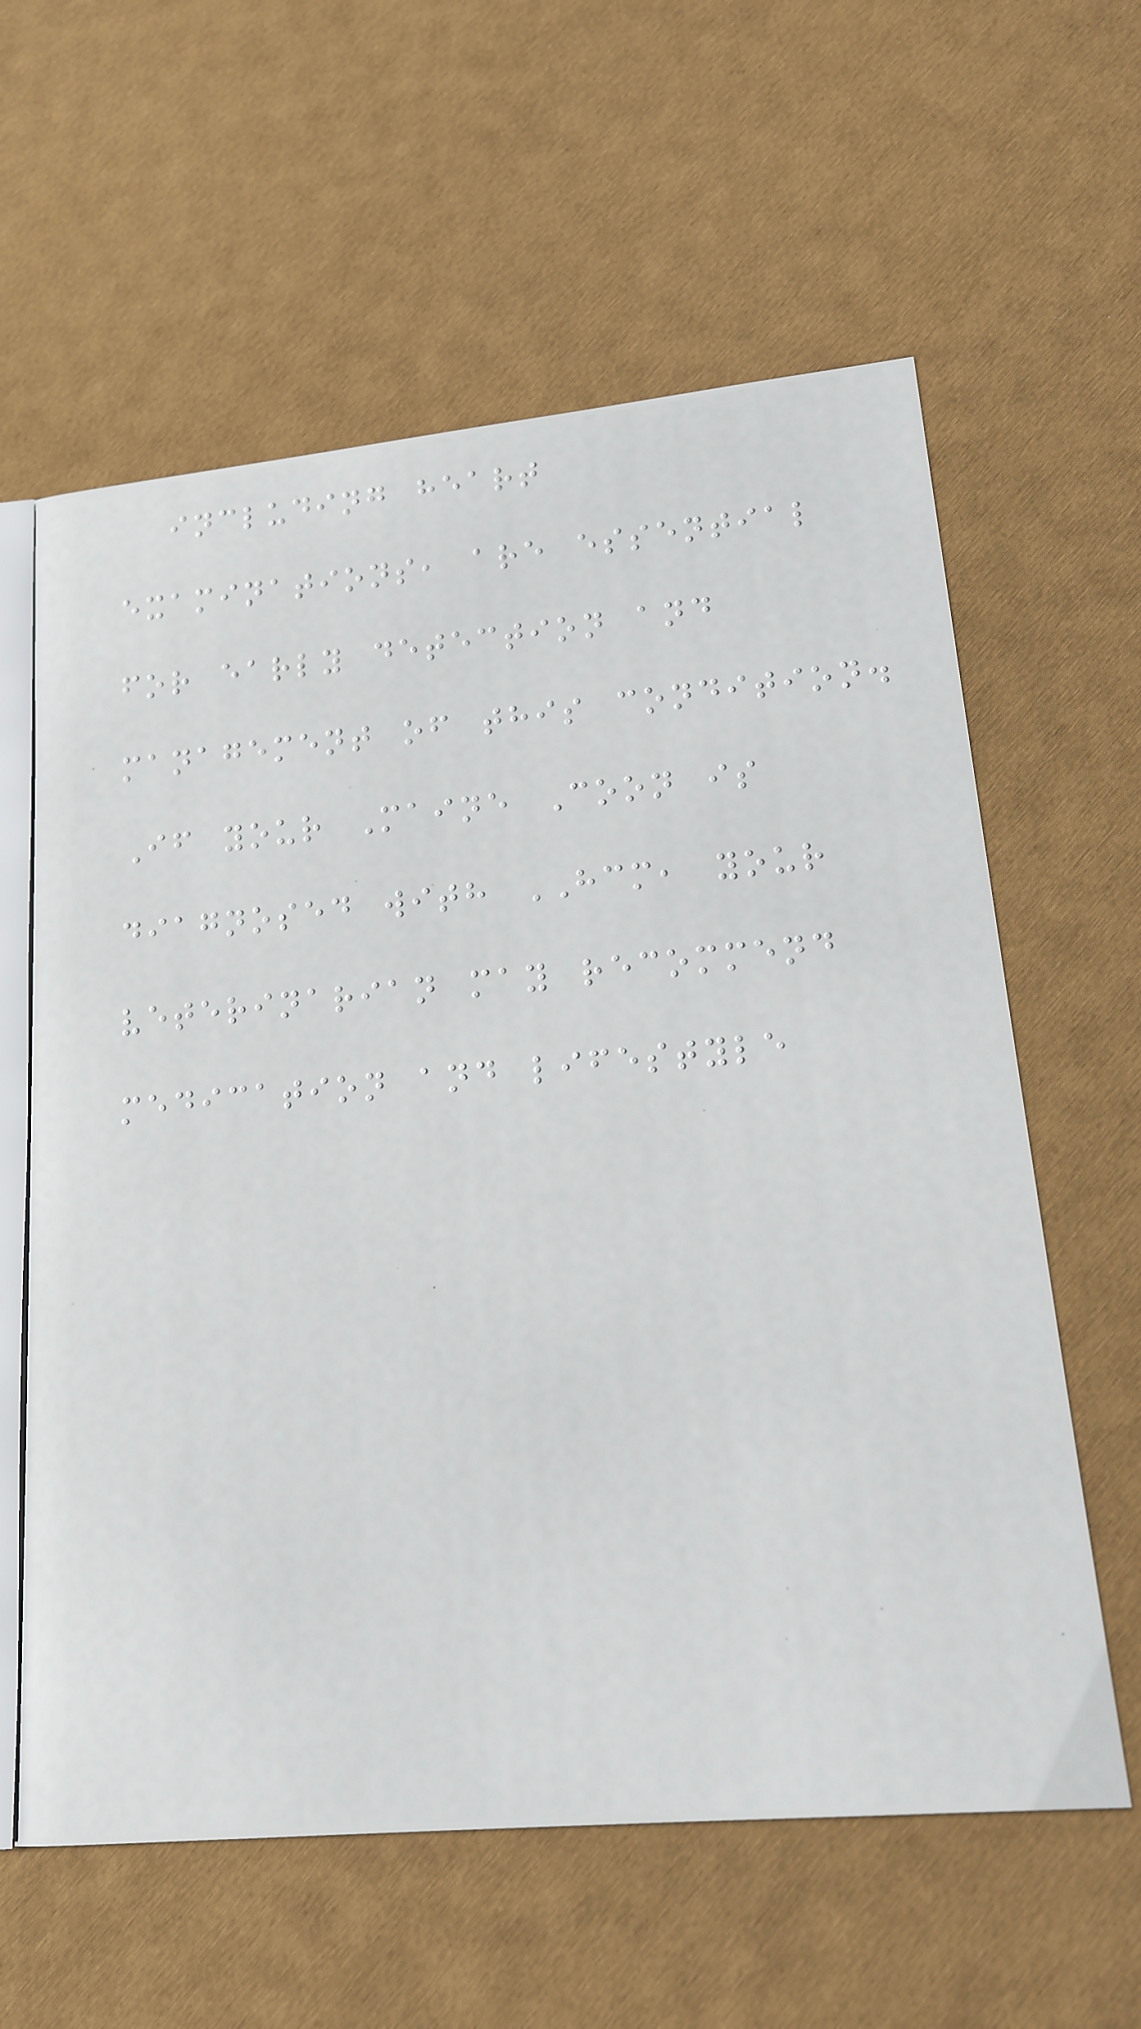including heart
examinations, are essential
for early detection and
management of this condition.
If your Maine Coon is
diagnosed with HCM, your
veterinarian may recommend
medication and lifestyle
